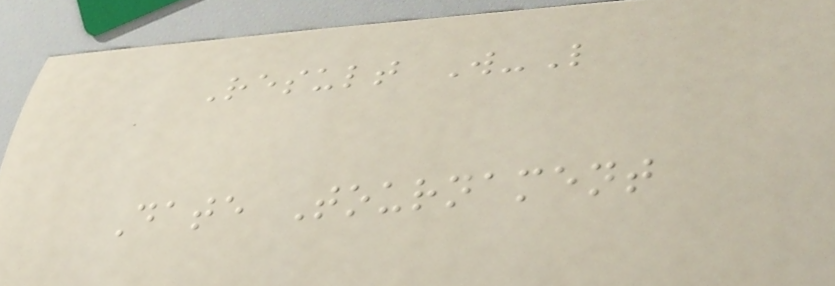Result W-L
Date Tournament
